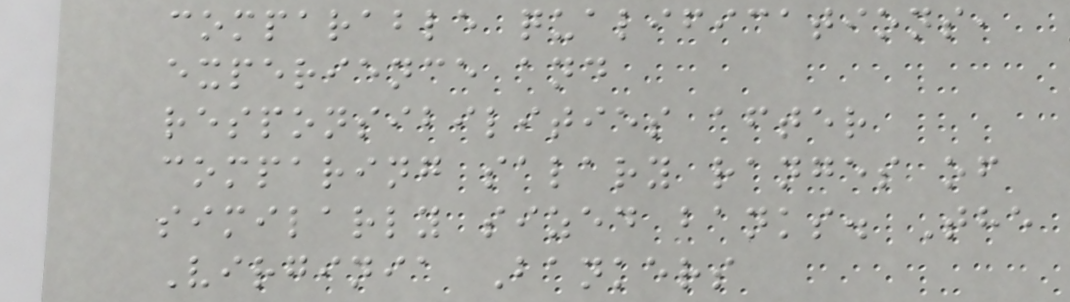comparable qualifications,
experience and
responsibilities after
comparing salary ranges of
similarly sized banks. The
Virginia Bankers
